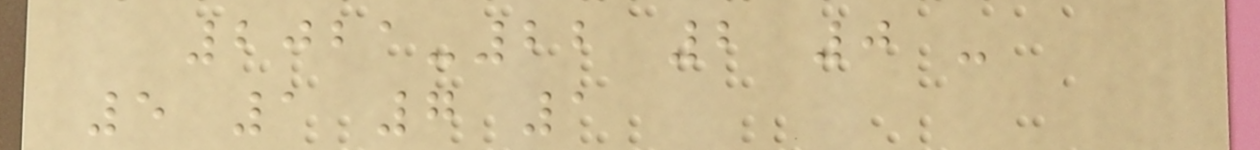2021-22 2 0 -
5 1 7 1
